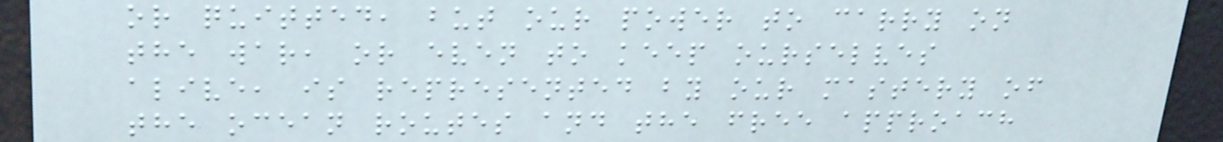or quitted, but our power to carry on
the war, or even to keep ourselves
alive, is represented by our mastery of
the ocean routes and the free approach
